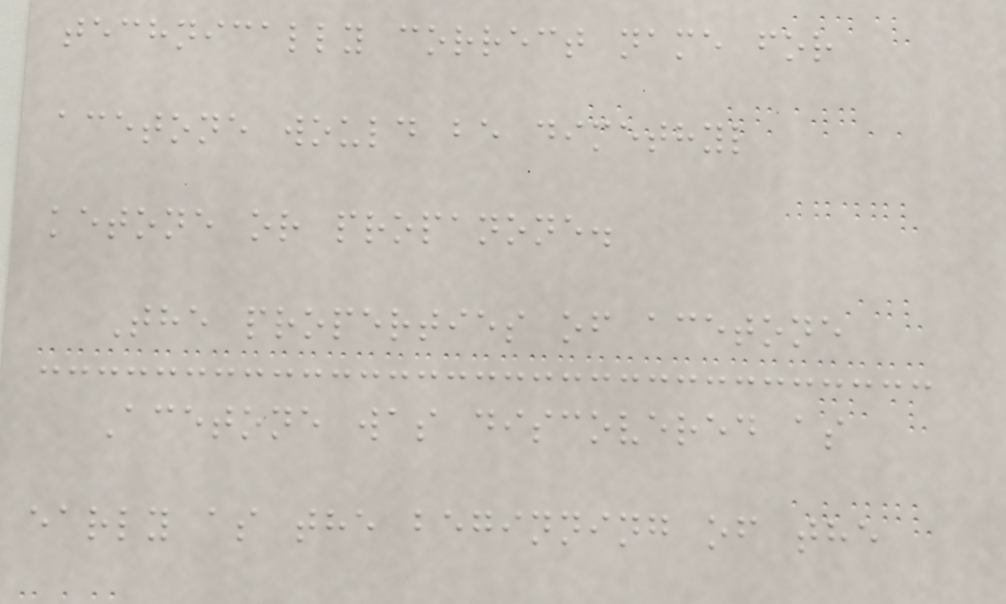technically correct name for
acetone would be dimethyl
ketone or propanone.
The properties of acetone
Acetone was discovered as
early as the beginning of the
